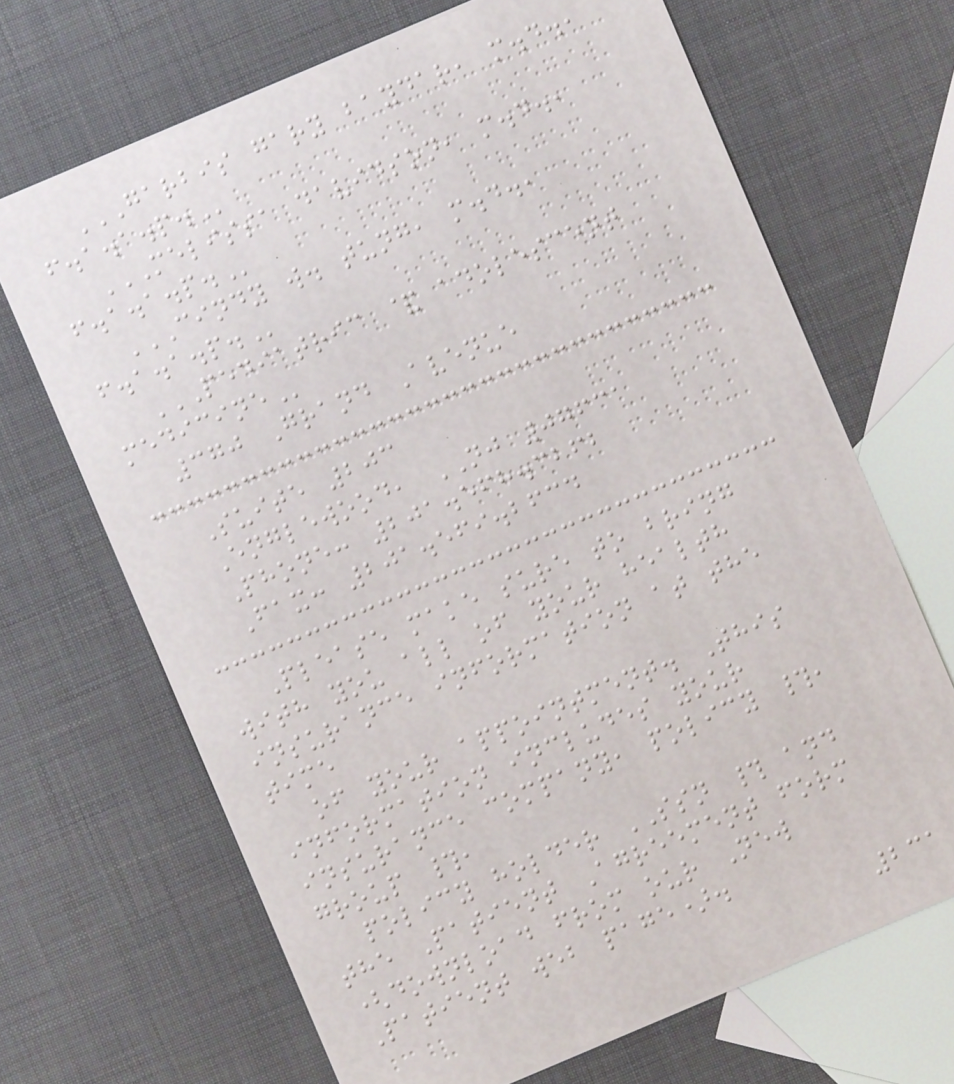GARBIS GARY BAYDAR, M.D.,
F.A.A.P.
MELISSA DAVIDSON, M.D.,
F.A.A.P.
CINDY W. TUNG, M.D.,
F.A.A.P.
PEDIATRIC & ADOLESCENT
MEDICINE
370 Grand Avenue
Suite 203
Englewood, NJ 07631
Phone: 201.568.3262
Fax: 201.569.2634
Please make sure to bring
with you all of your health
insurance information at the
time
of your appointment. This
information includes your
insurance company, policy #,
group #,
policy holder SSN # and
the Patient Agreement form
(download from our New
Patient web page).
231
